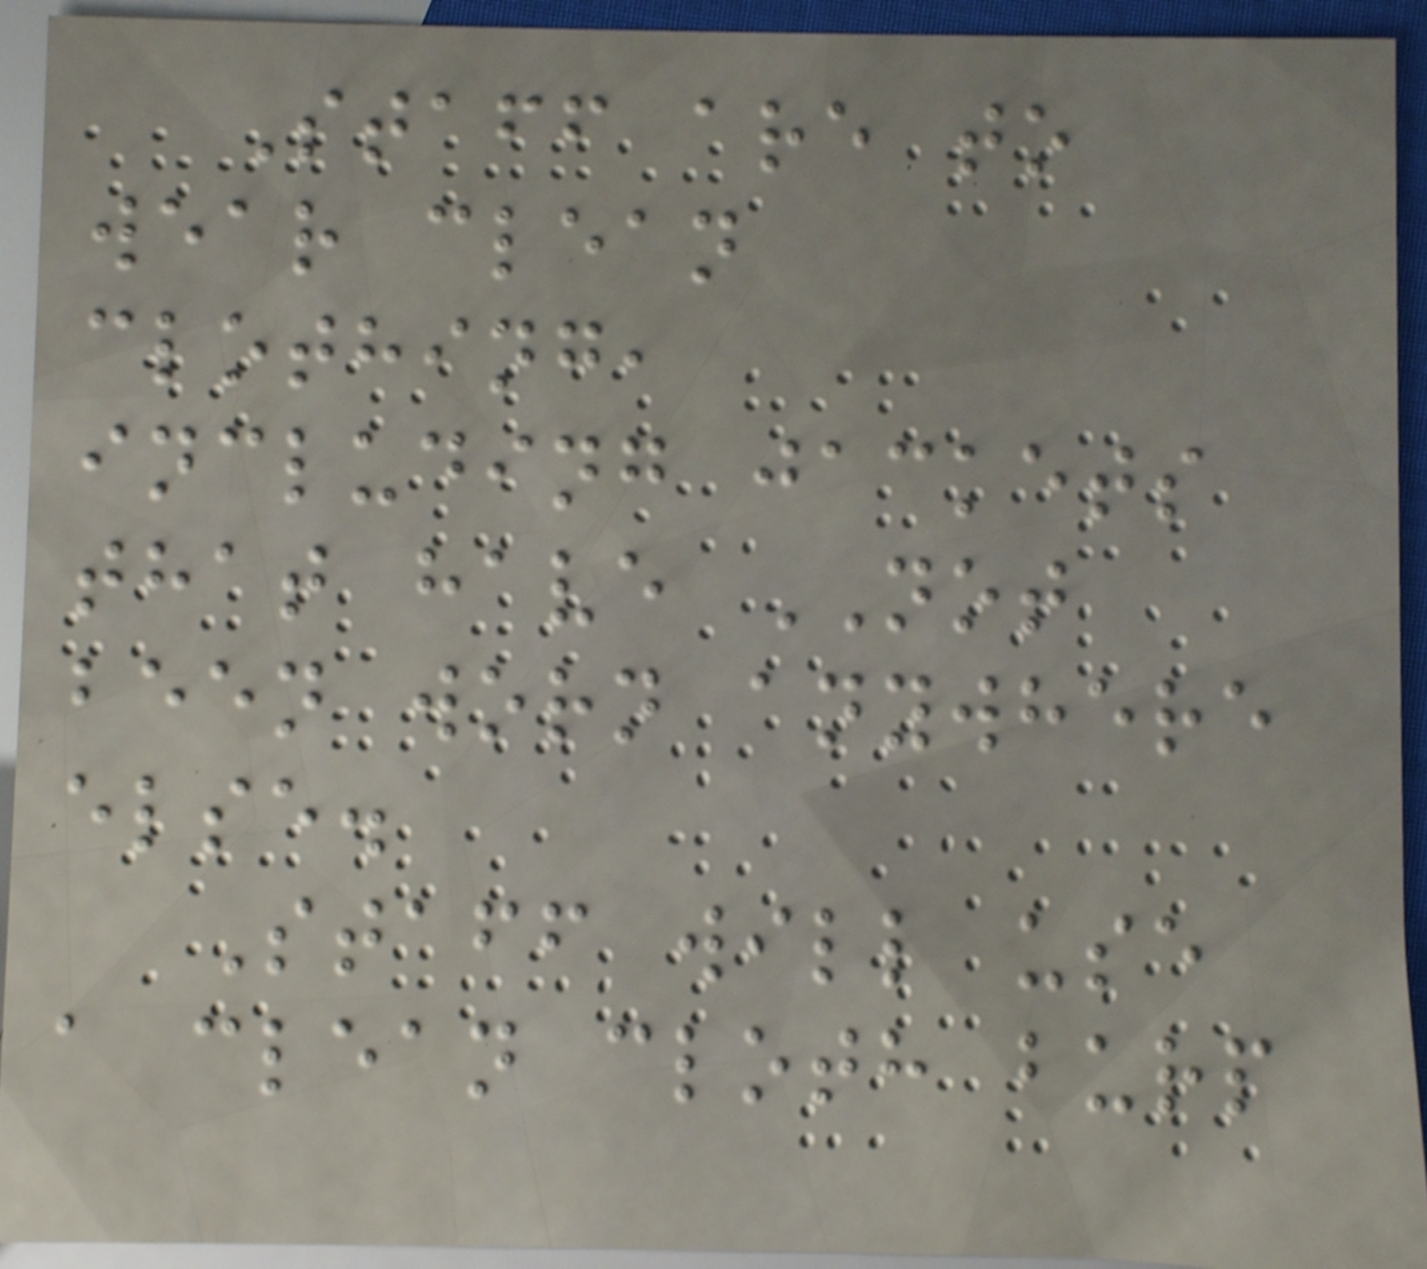Staff are to
wear clean
clothing,
including jackets
that have NOT
been worn anywhere
else.
Staff will use
a clean cloth burp
